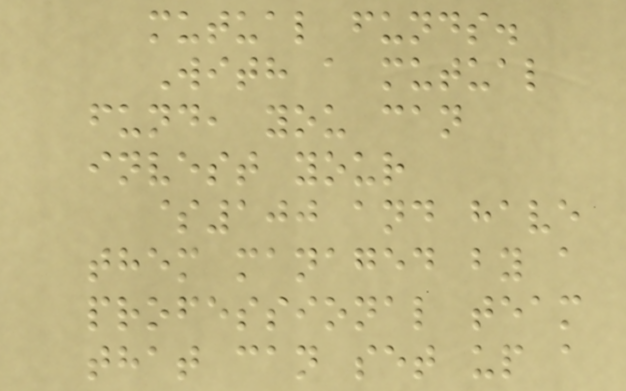mutual funds.
With a mutual
fund, you can
invest your
$100 and have
them managed by a
professional team
that can set up a
